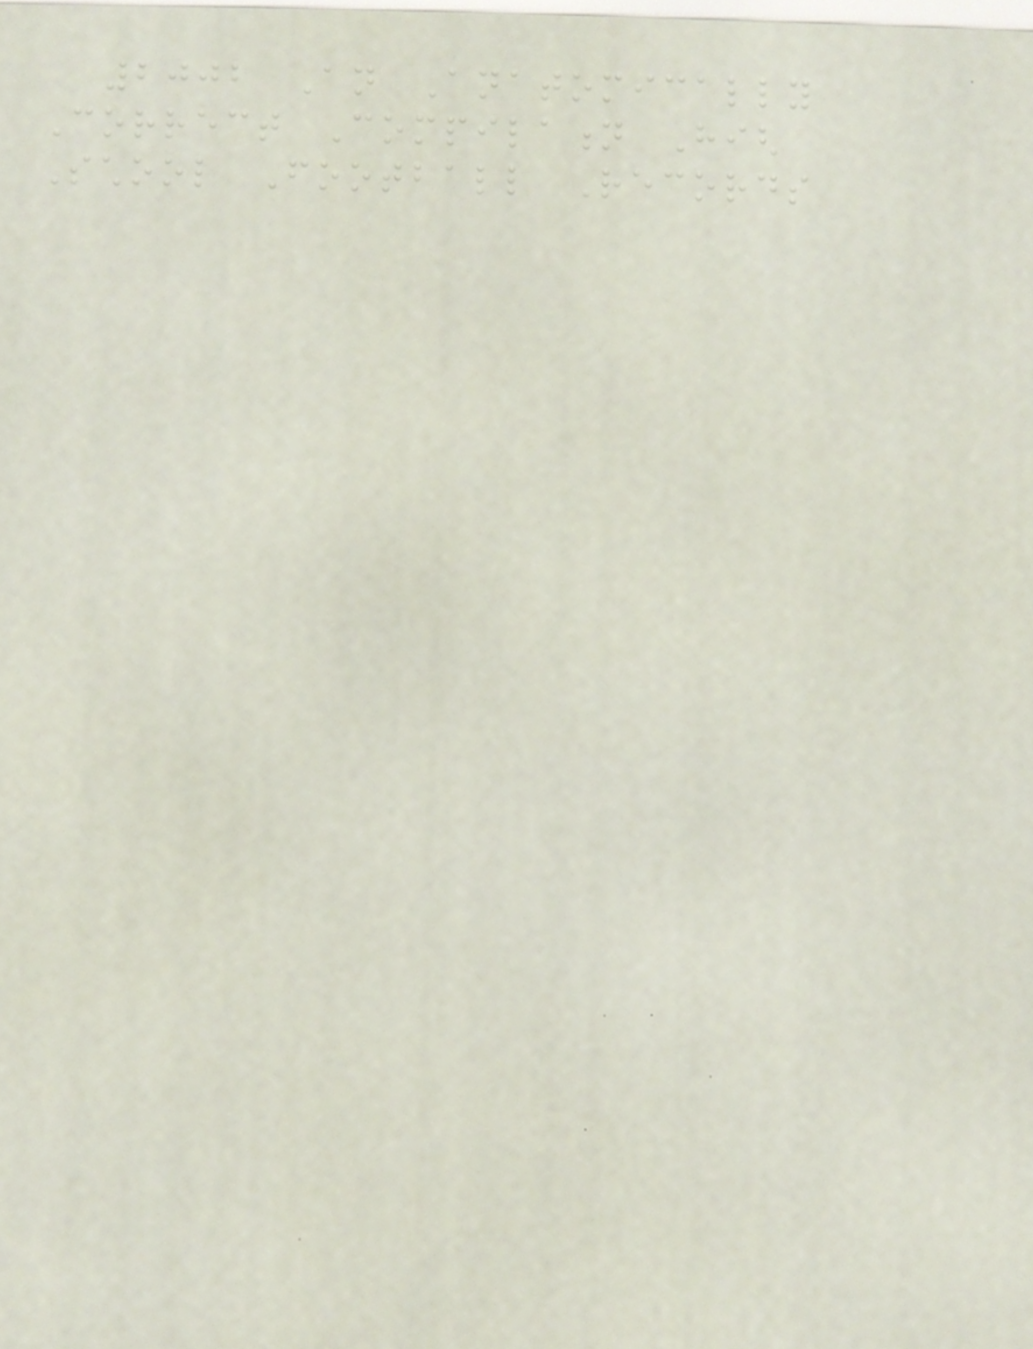2002 An Anatomically
Correct Compilation High
School Football Records
